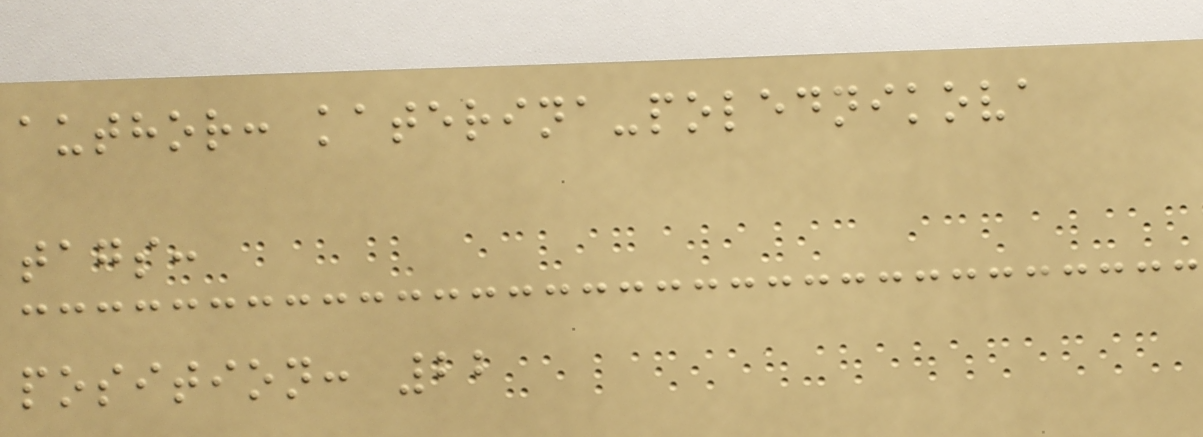author: katerina-polednikova
tags:
position: 22
